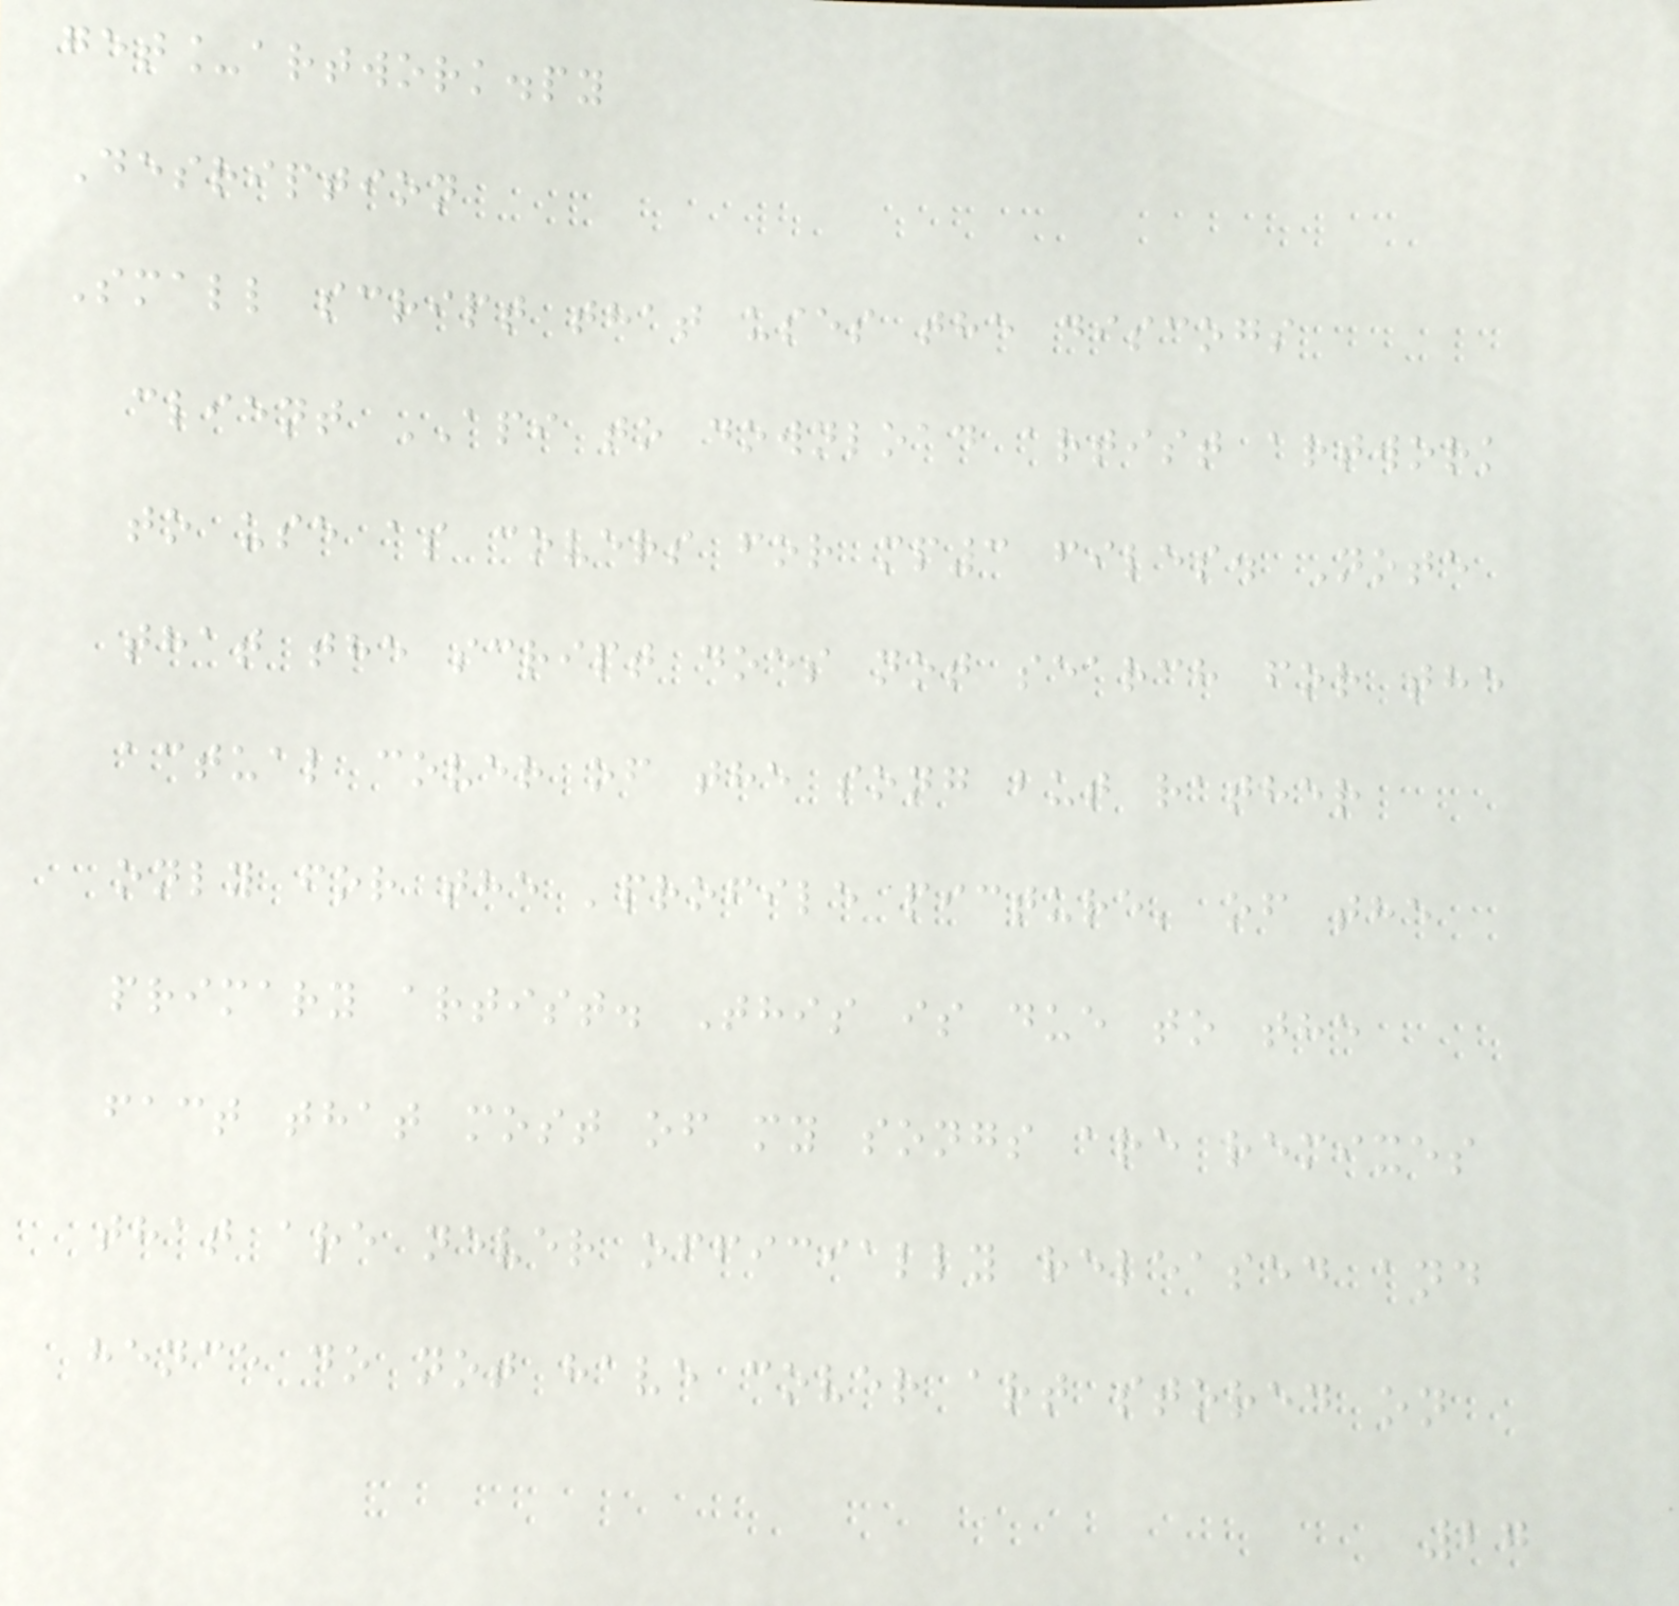get_artwork.py
Desription
Small script that uses the discogs
client API to download artist artwork
to use as covers for mp3 files. Note
that the script does not search for the
actual cover of the song but rather
only for the 'profile picture' of the
primary artist. This is due to the
fact that most of my songs are remixes
that are never officially released and
hence do not have cover art stored on
27
